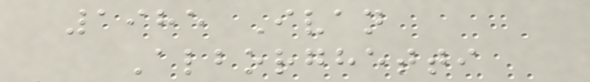1985 Ivan
Alborghetti
